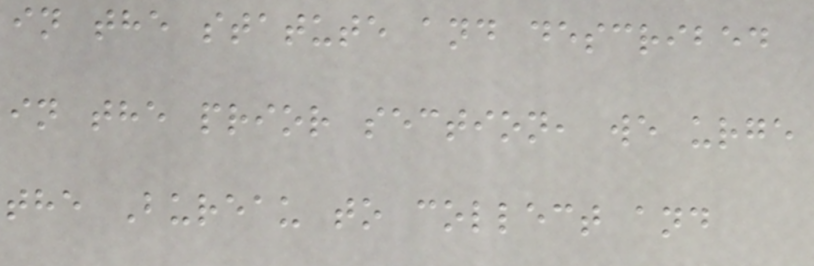in the statute and described
in the prior section, we urge
the Bureau to collect and
